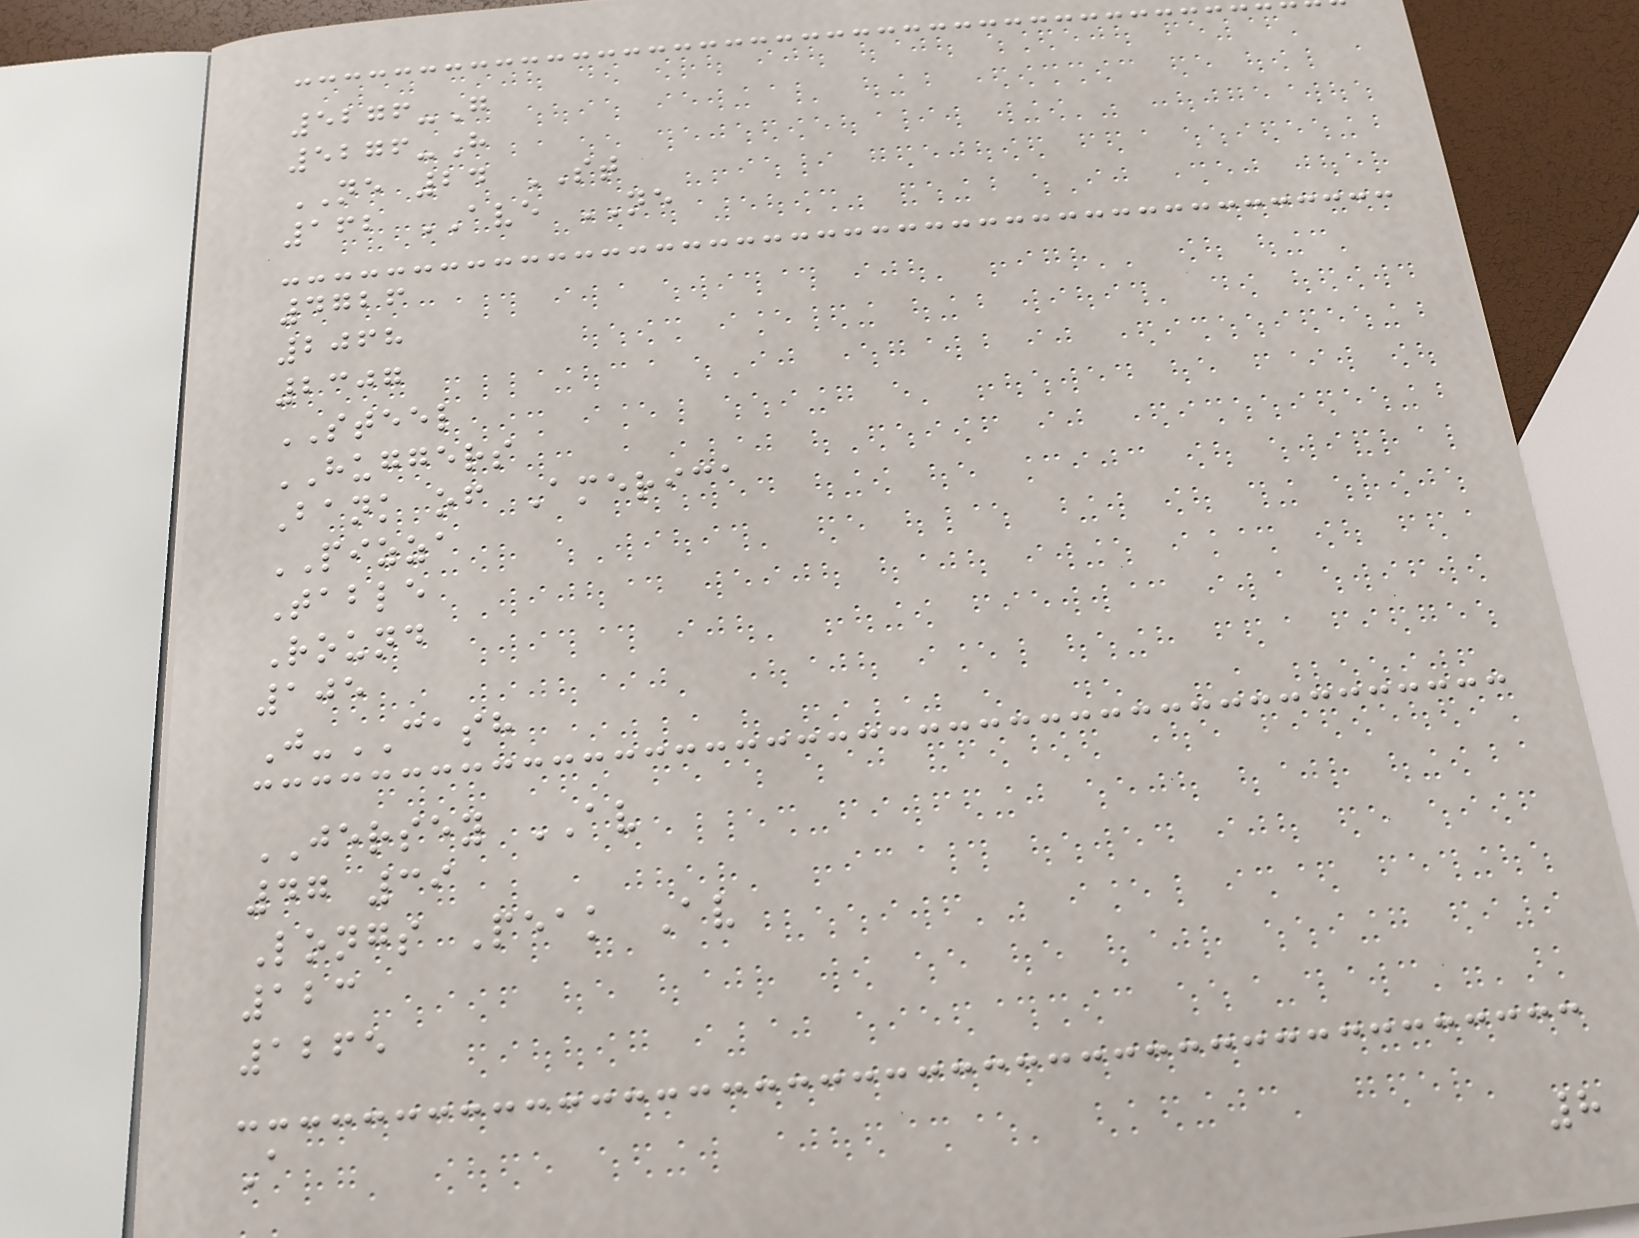5276-G
5276-H
NE 24 ST
162 AVE NE
4726
2068
2307
STEEL
HUGGERS
Bank of America
PIZZA
Table
Round
105
J-CASH
JERSEY AV
47 39
Longs Peak Av
123
1265
A
8
